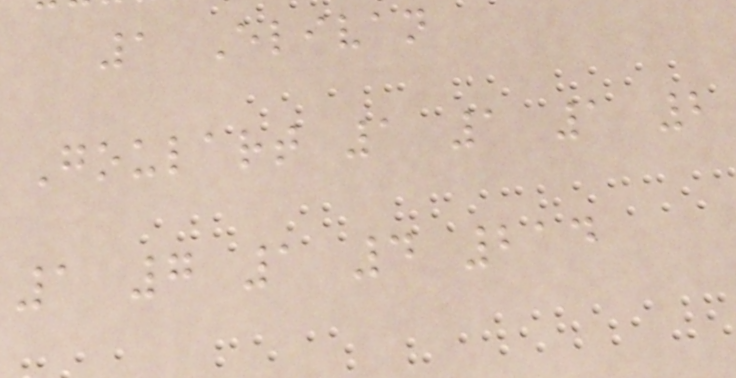1 Elivan
Goulart 1 1 1 2
1 7 1 4 214
